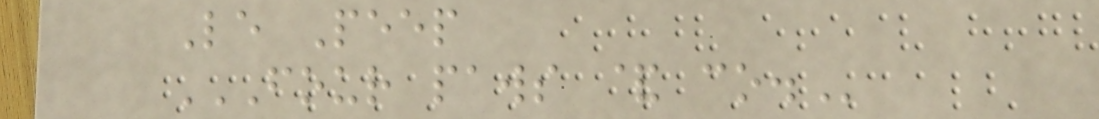Le Peep
FOUR PAWS & CO.
